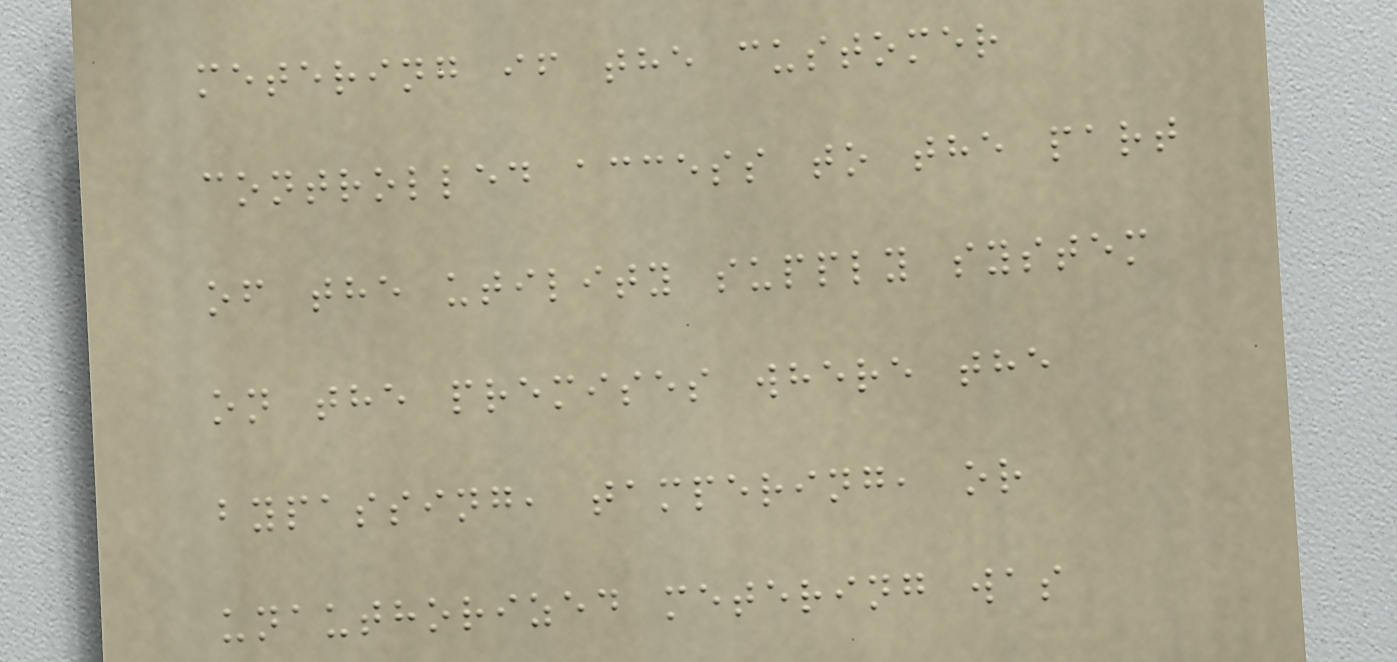metering if the customer
controlled access to the part
of the utility supply system
on the premises where the
bypassing, tampering, or
unauthorized metering was
